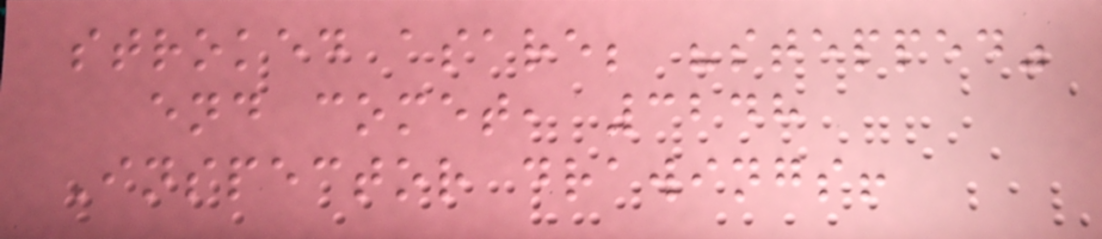stroked asare; "stepped"
end comet, 3248
Inspector drawings!
